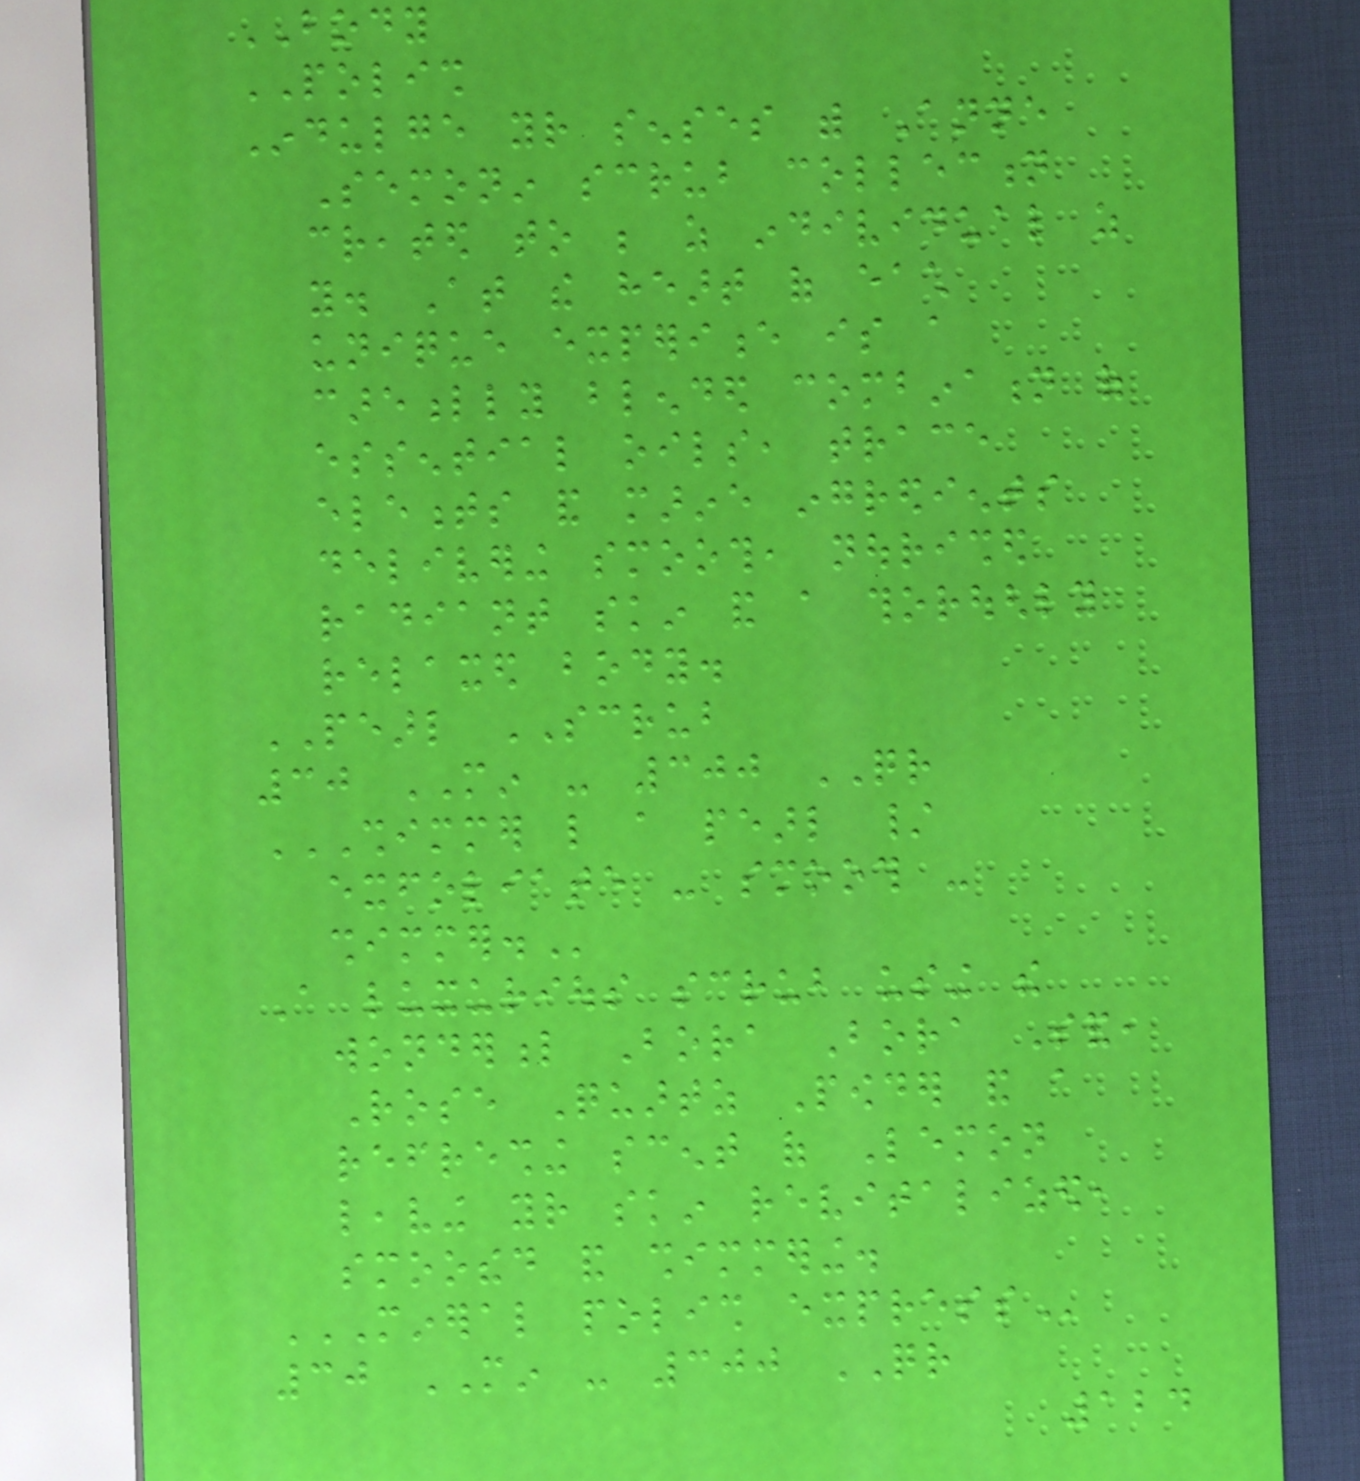BODY
POLISH
Indulge your senses with Anne
Semonin scrub collection
created to be as individual as
you. At the heart of each
unique experience is a
carefully blended combination of
essential oils, trace
elements and marine ingredients
delivering smooth, nourished
radiant skin and a thoroughly
relaxed body.
PEARL SCRUB
30 MIN - 300 QR
SHIMMER LIKE A PEARL /
EXFOLIATE - SMOOTH -
SHIMMER.
A luxurious scrub using the
wonderful Bora Bora Sand,
Rose Quartz Powder and a
refreshing scent of Lemon
leaving your skin revitalized,
smoothed and shimmering.
MINERAL POLISH EXPRESS
30 MIN - 300 QR
124
